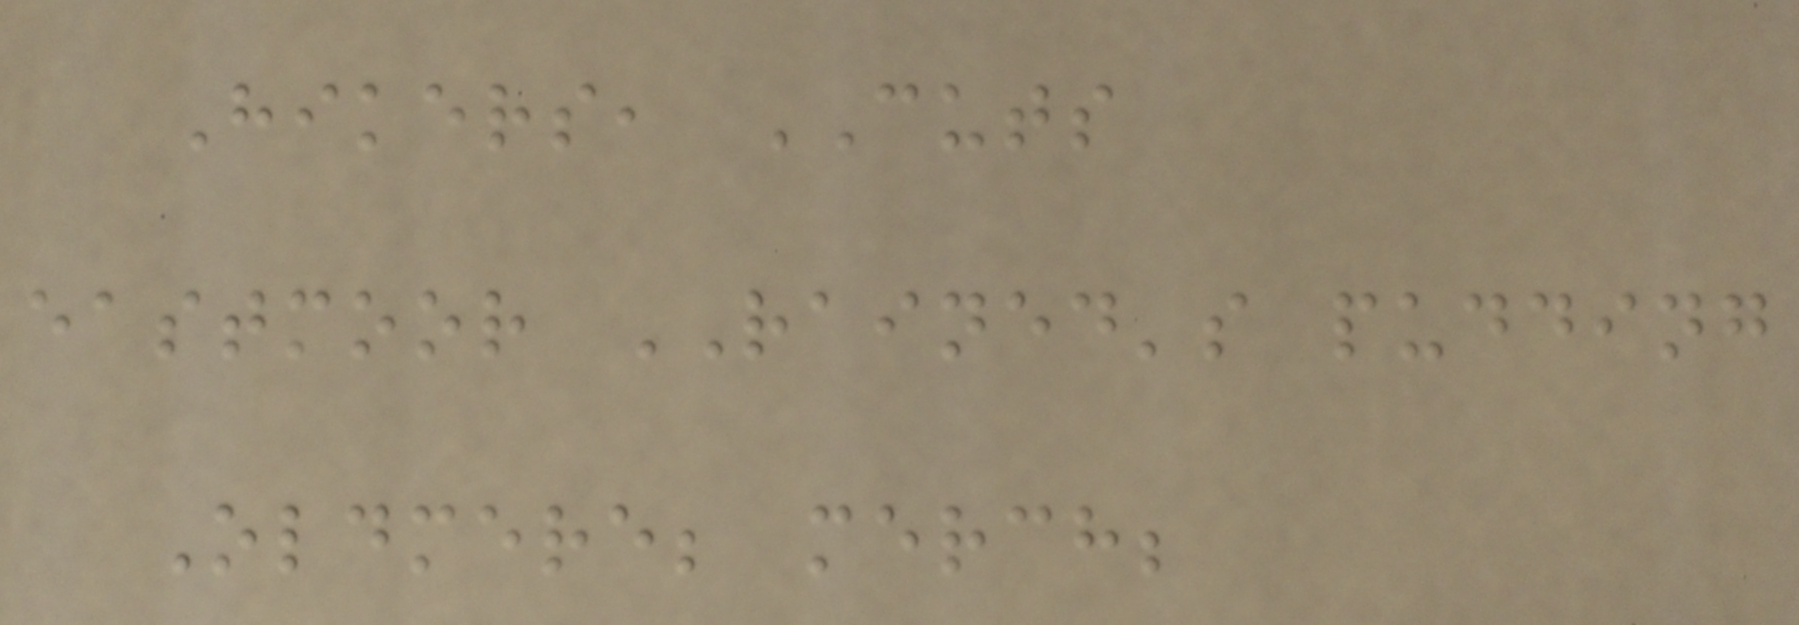Hikers, CUTS
eastmoor RAINED's pudding
Oldmere; merch;
